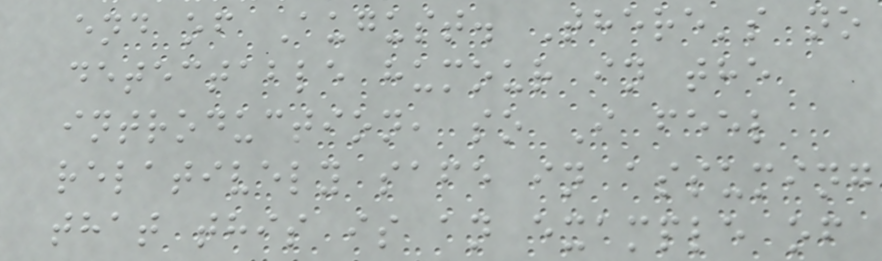end of August. There's no
detectable humour in the
introduction, so I feel
relatively safe in assuming
that this is an example of
